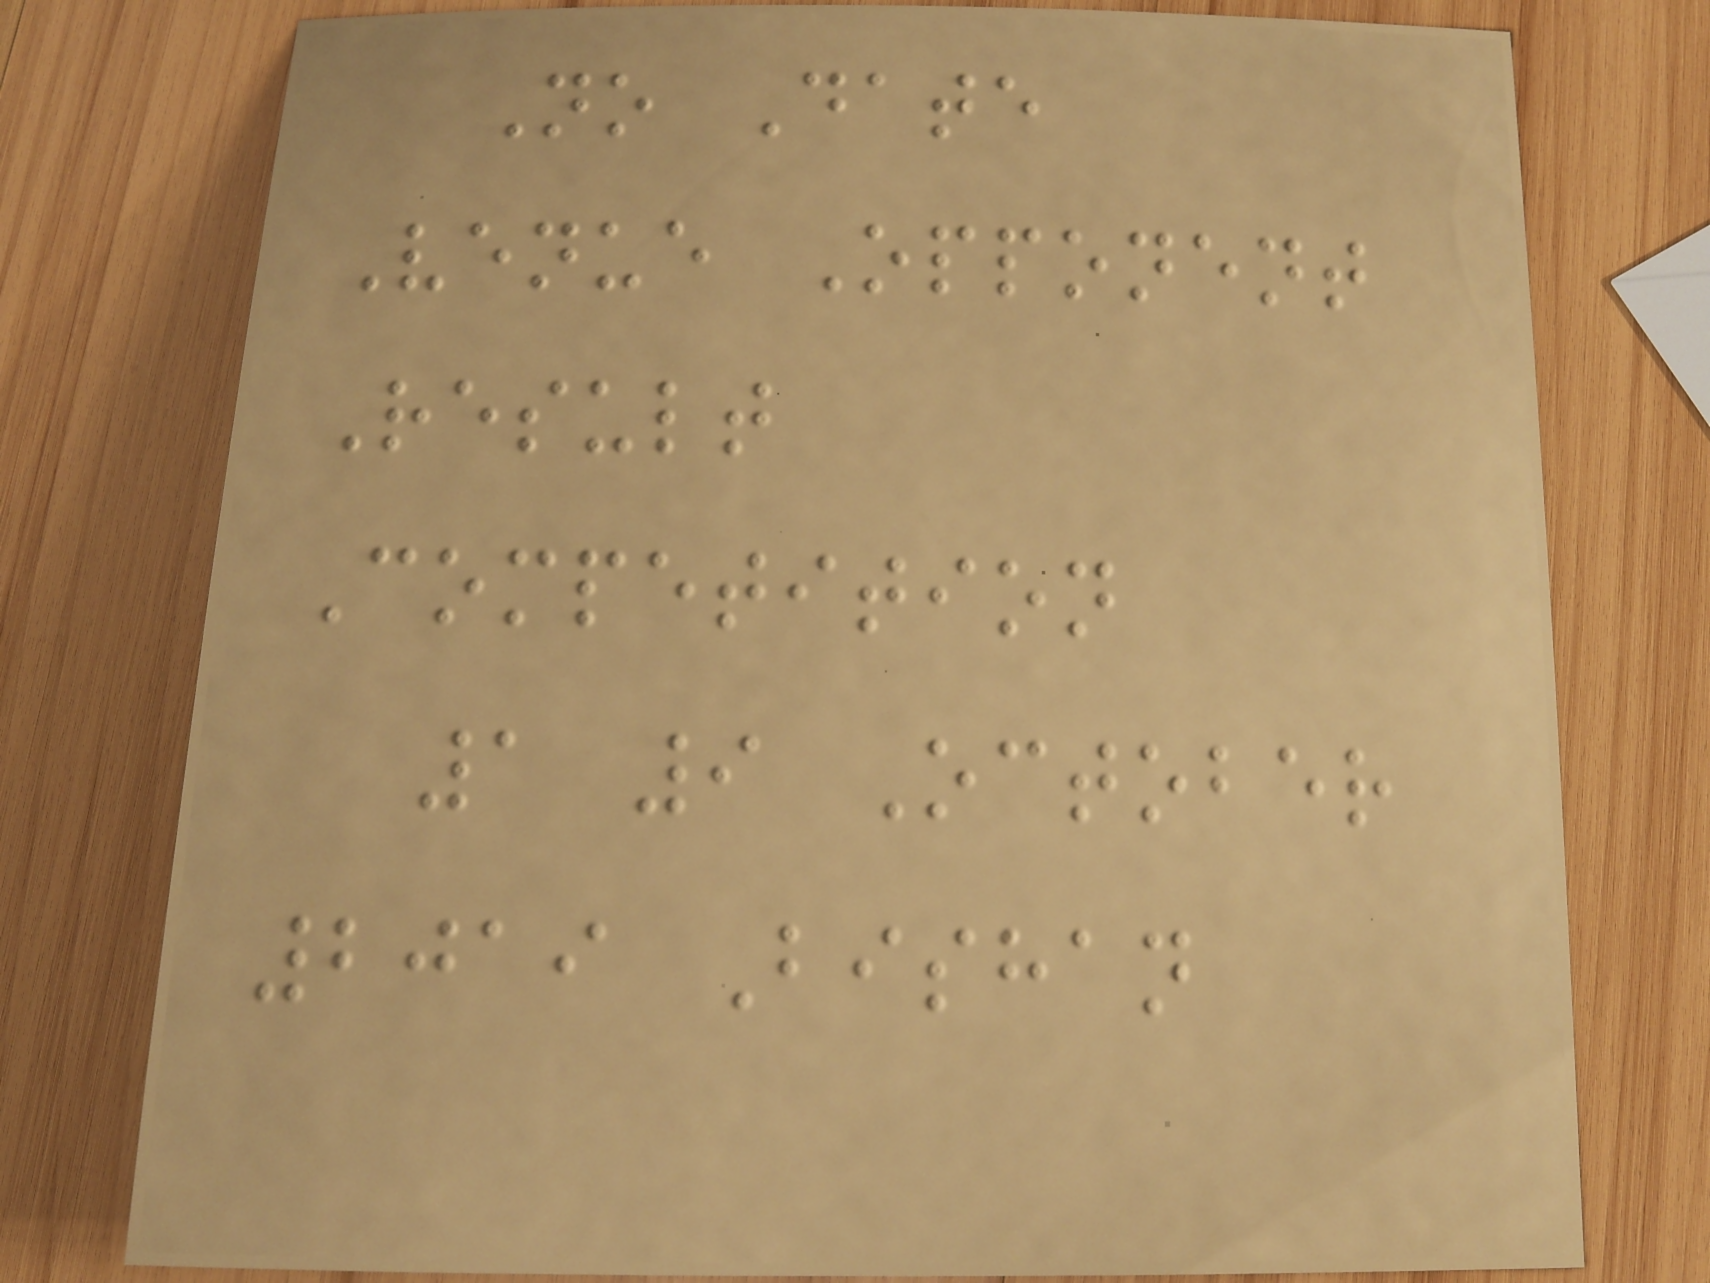No Date
Venue Opponent
Result
Competition
1 9 October
2019 Bishan
